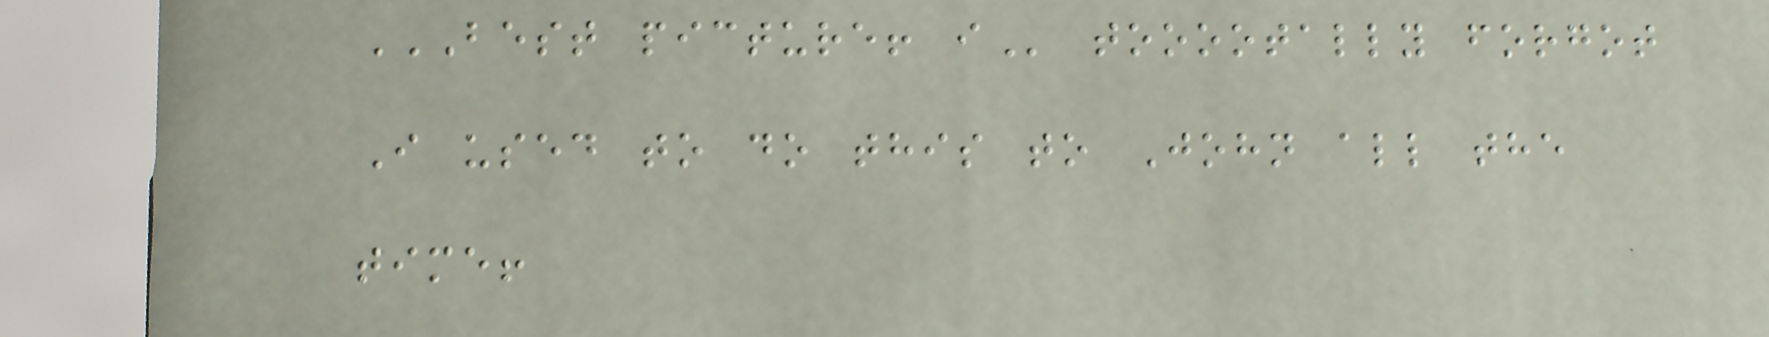BEST PICTURE! I tooootally forgot
I used to do this to John all the
time!
